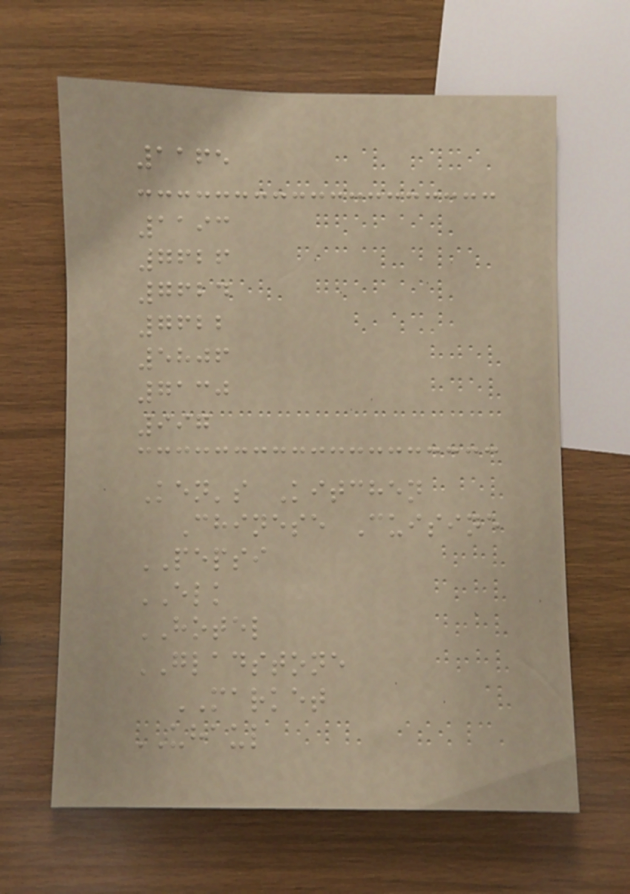1165
1193
7626
7624
7622
5806
7130
997
Ken's Kitchen
Chinese Cuisine
PEPSI
ELK
HOTEL
GLADSTONE
MARKET
UHAUL
